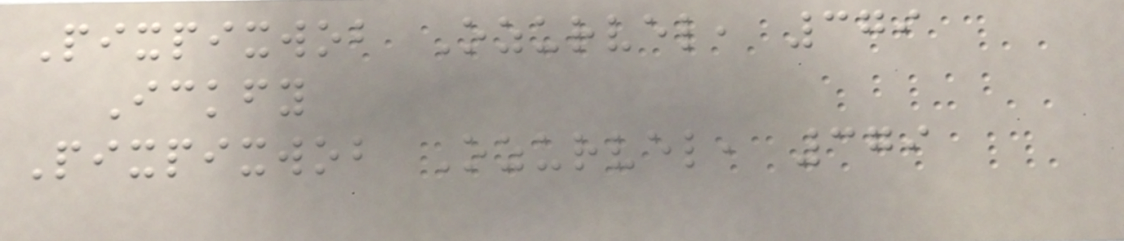Pixpixwob Ozurvel, 379
Ickfy
Pixpixwob Ozurvel, 379
